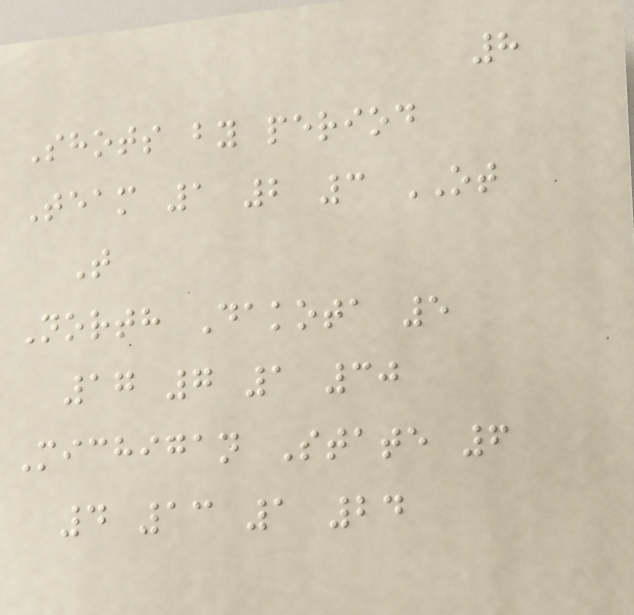8
Shots by period
Team 1 2 3 OT
T
North Dakota 5
17 7 1 30
Michigan State 6
4 13 1 24
